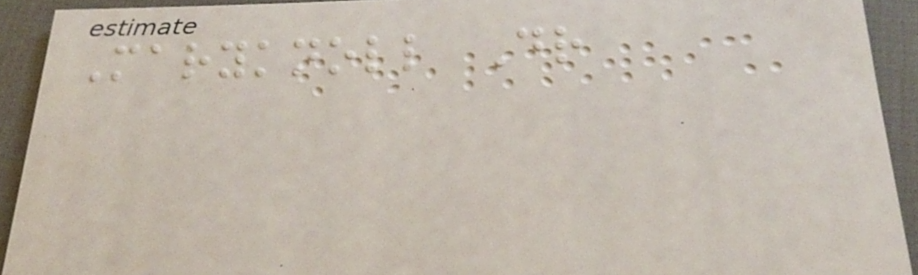Maryknoll Dr
